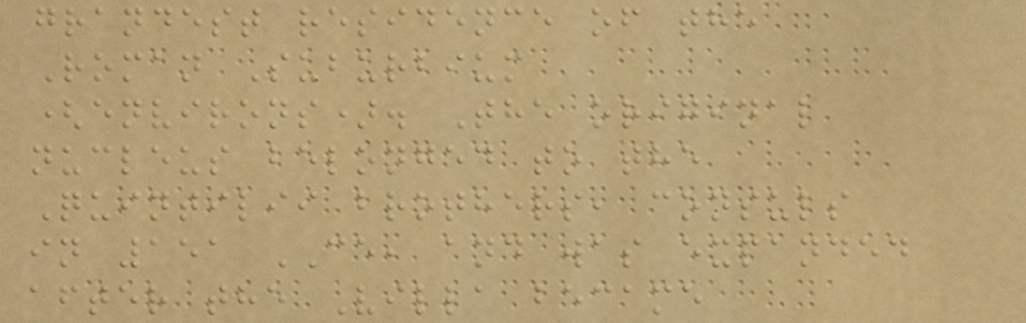grandest residence of the
Roman Suburbium
(environs). The original
nucleus belonged to the
Quintilii brothers, consuls
in 151 CE, and was expanded
after the Villa became
